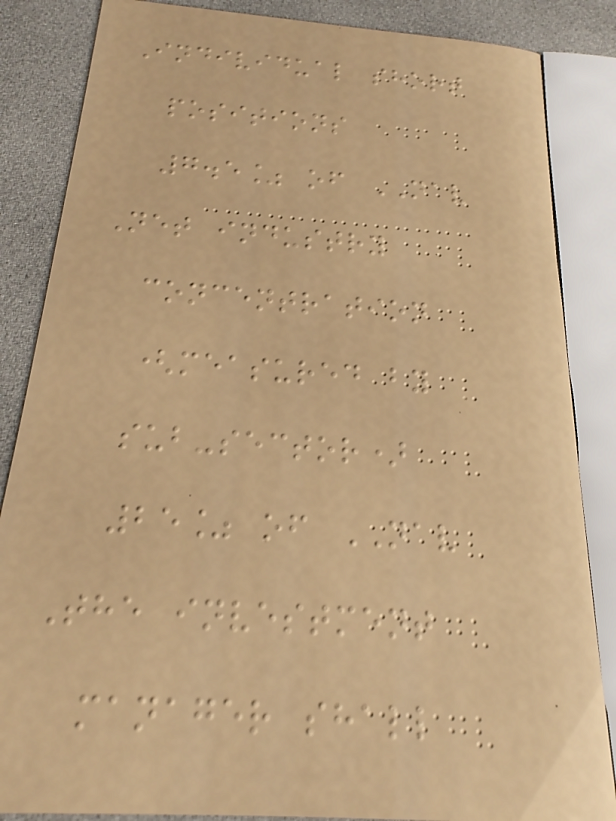Individual short
positions
7.5% of NAV
Net industry
concentration
(measured by
sub-sector)
25% of NAV
The investment
manager shall
